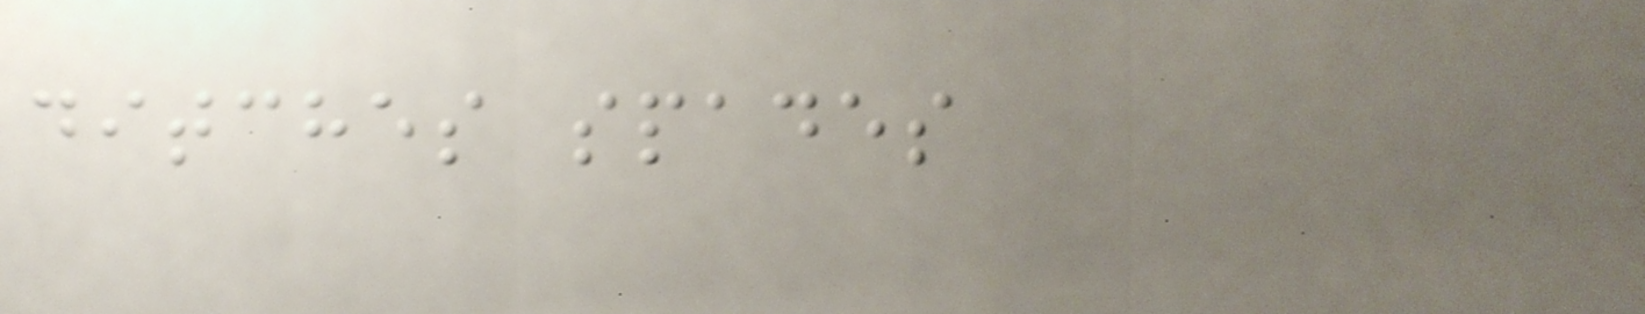ditches spades
